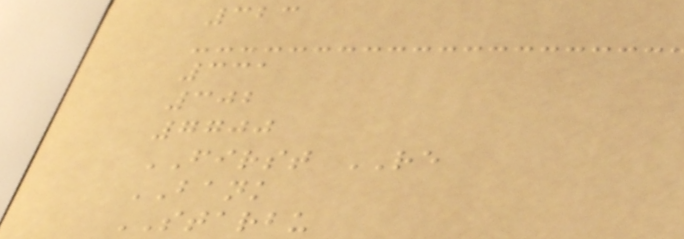323
331
302
7700
FIRST RE
BANK
STARBU
